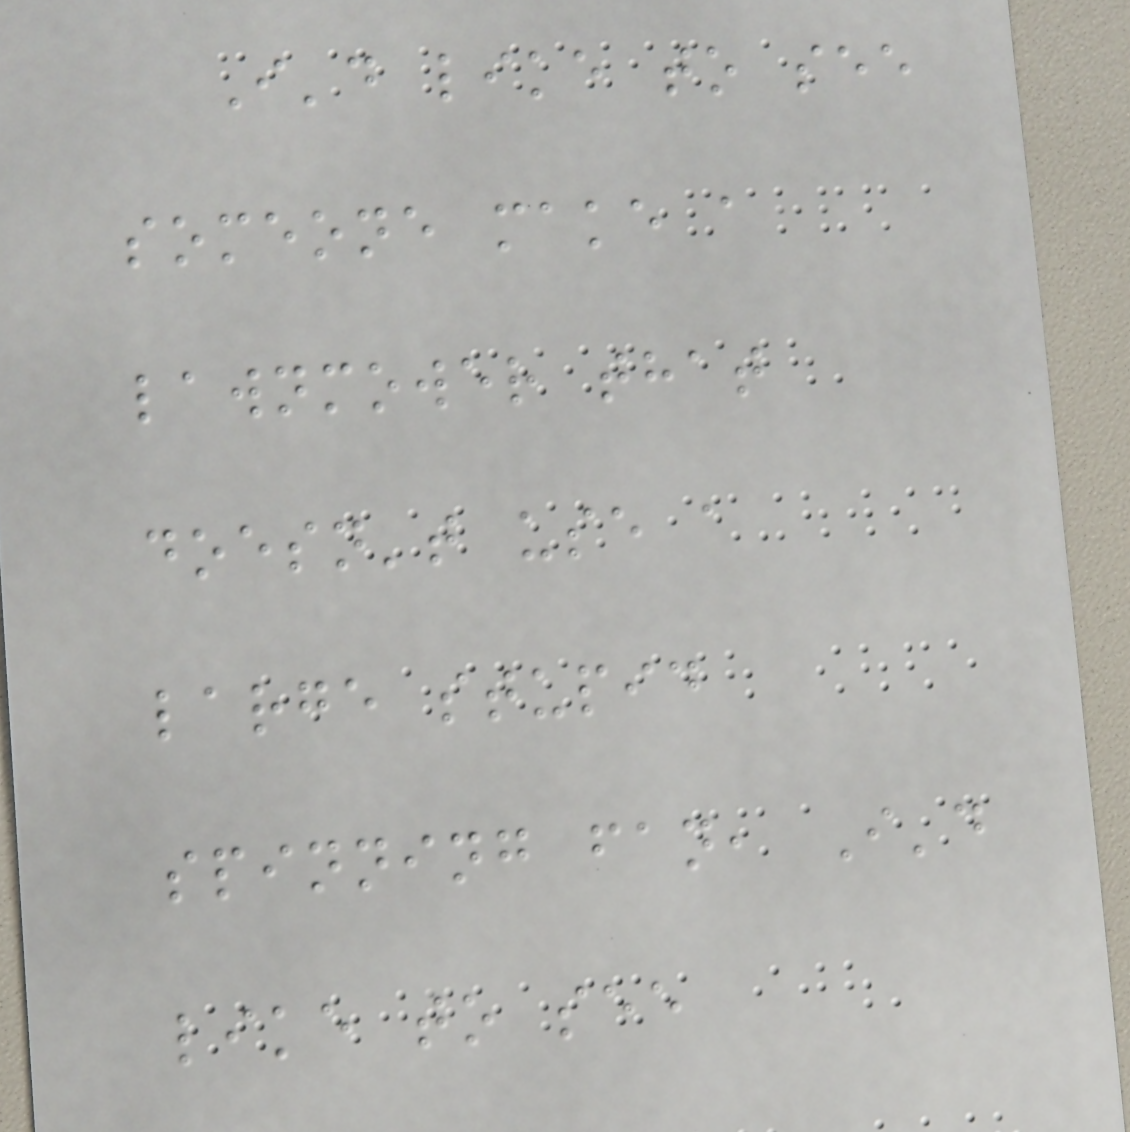I'd like to see
someone make a
lawnmower that
doesn't use a
large stupid
spinning fan, I'd
like to see
